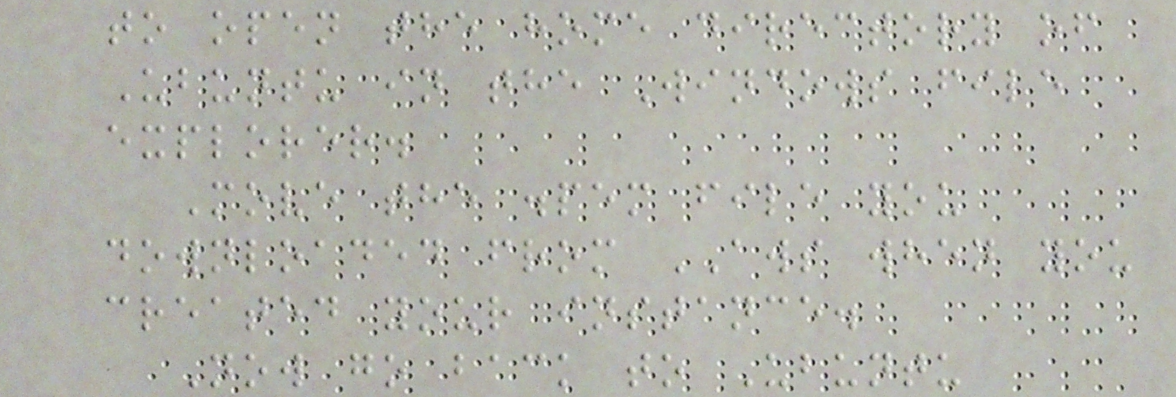to open the home directory of
Ubuntu in the Windows file
explorer.
Move the .pem file you
downloaded from AWS when you
created your instance.
Now go back to Ubuntu
